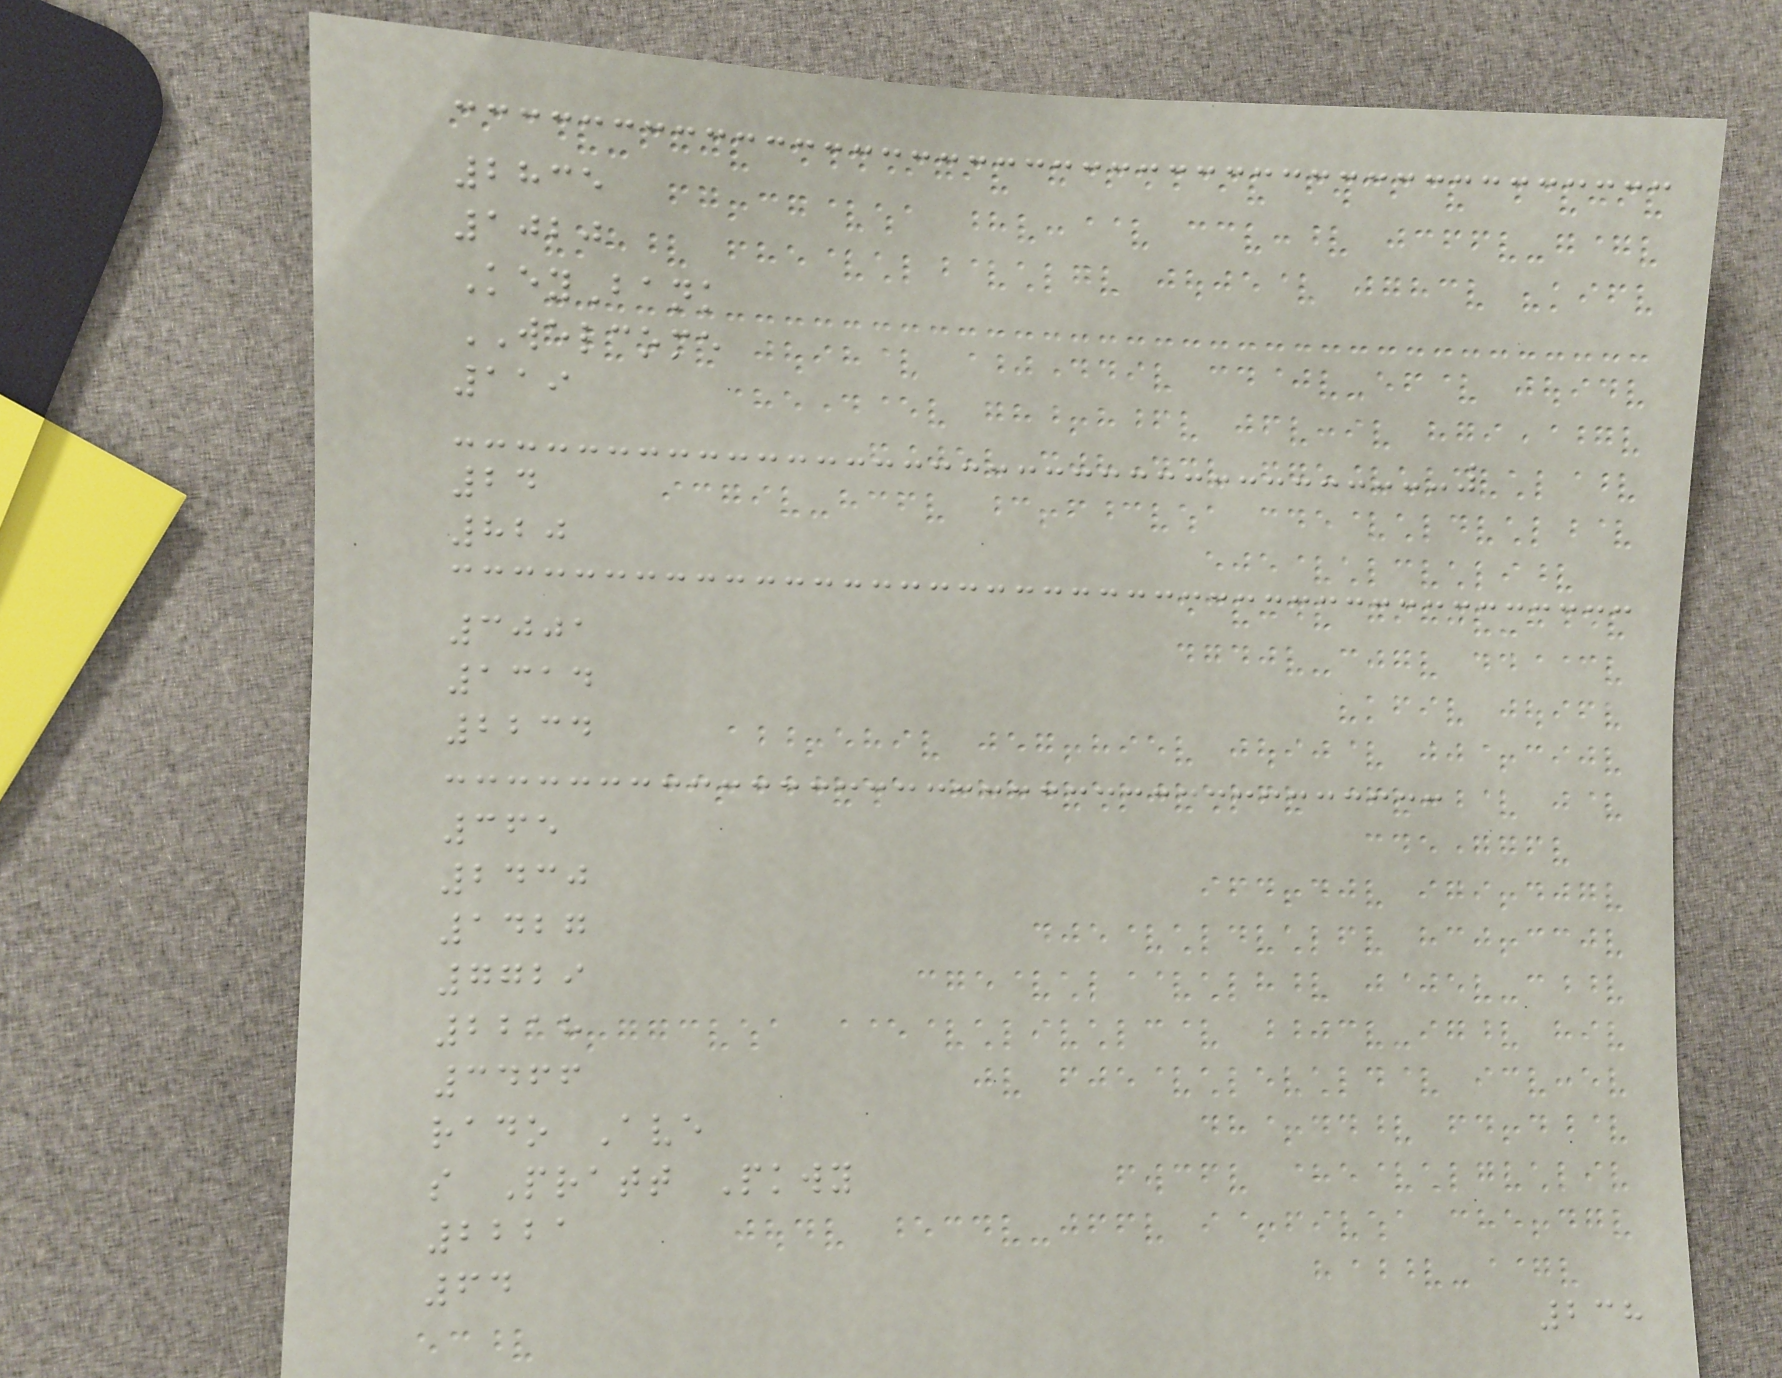2835
1020
KeyBank
WELCOME
119
24
820
3001
1314
2234
365
2430
1427
7729
2218
3466
rado Ave
s Pratt Pkwy
2221
64
238
